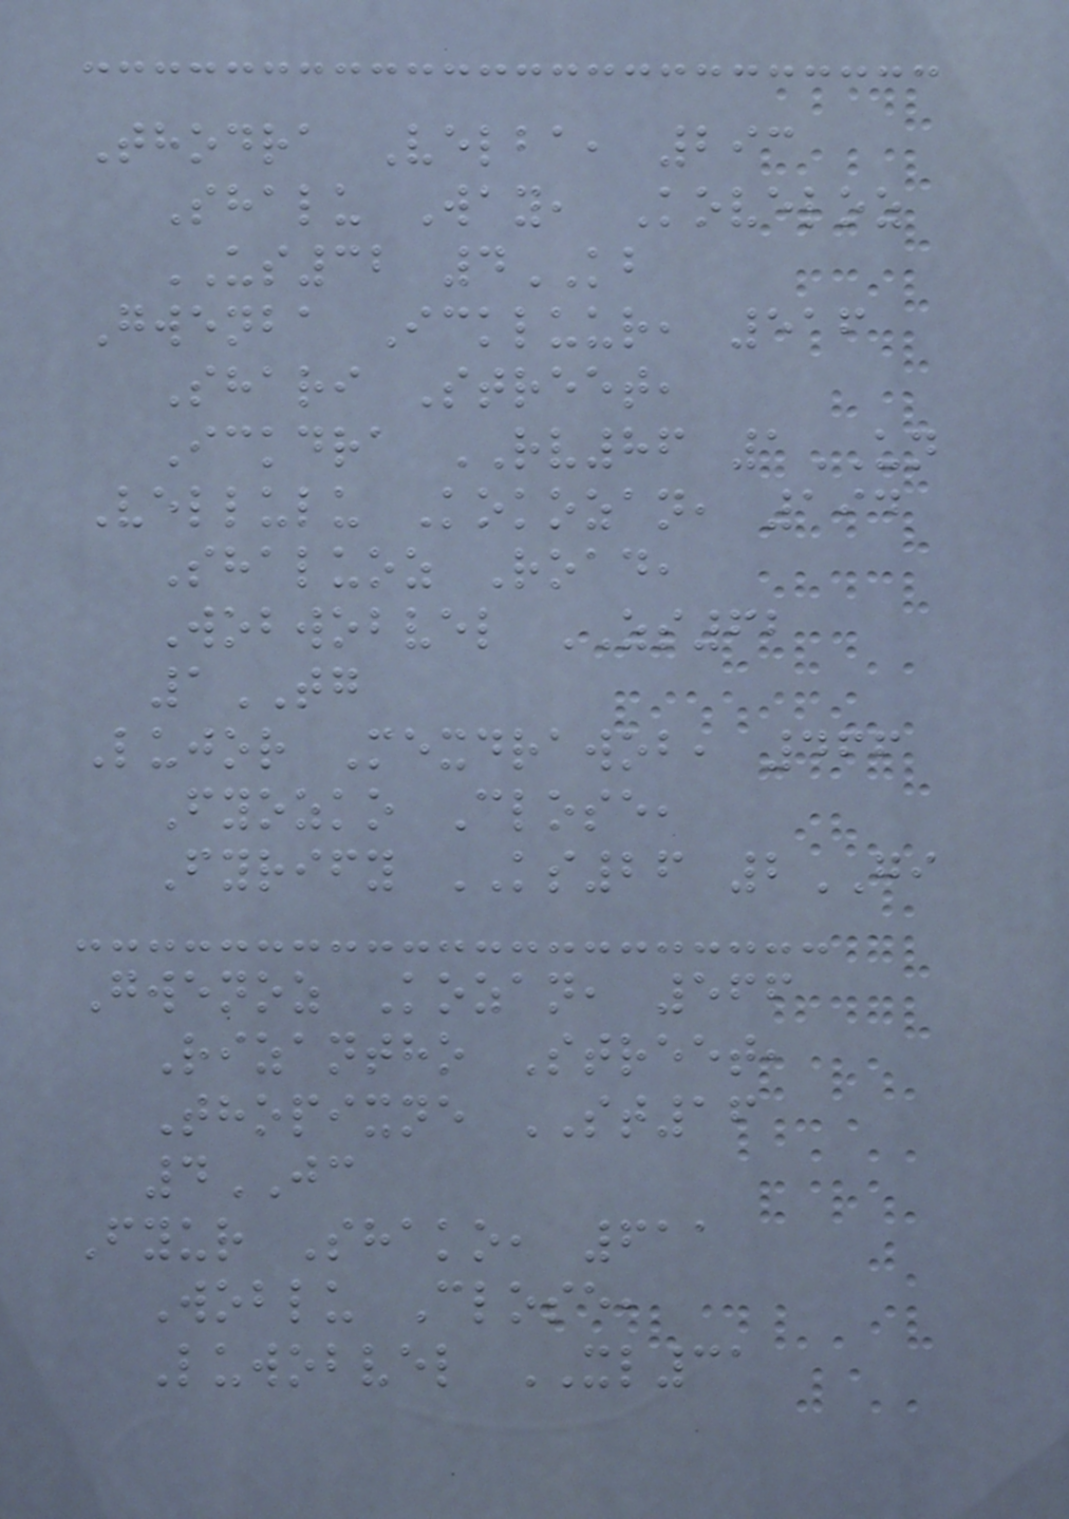Thodra Velba, 293
Shalu Way, Koveloz
US32 4KB
Gwenba Ickluur, 516
Shari Street,
Ickdra RV86 1UN
Vellulu Kokozan, 194
Shaluoz Road,
Wobwobvel ZS62
1TG
Lujor Mexdrawob, 466
Fyozko Close,
Fyrify KS26 2GI
Gwenoz Kozan, 566
Rizantho Street,
Thopixne ST16
4JC
Fyur Shako, 611
Woblu Close,
Luwobvel XL31
